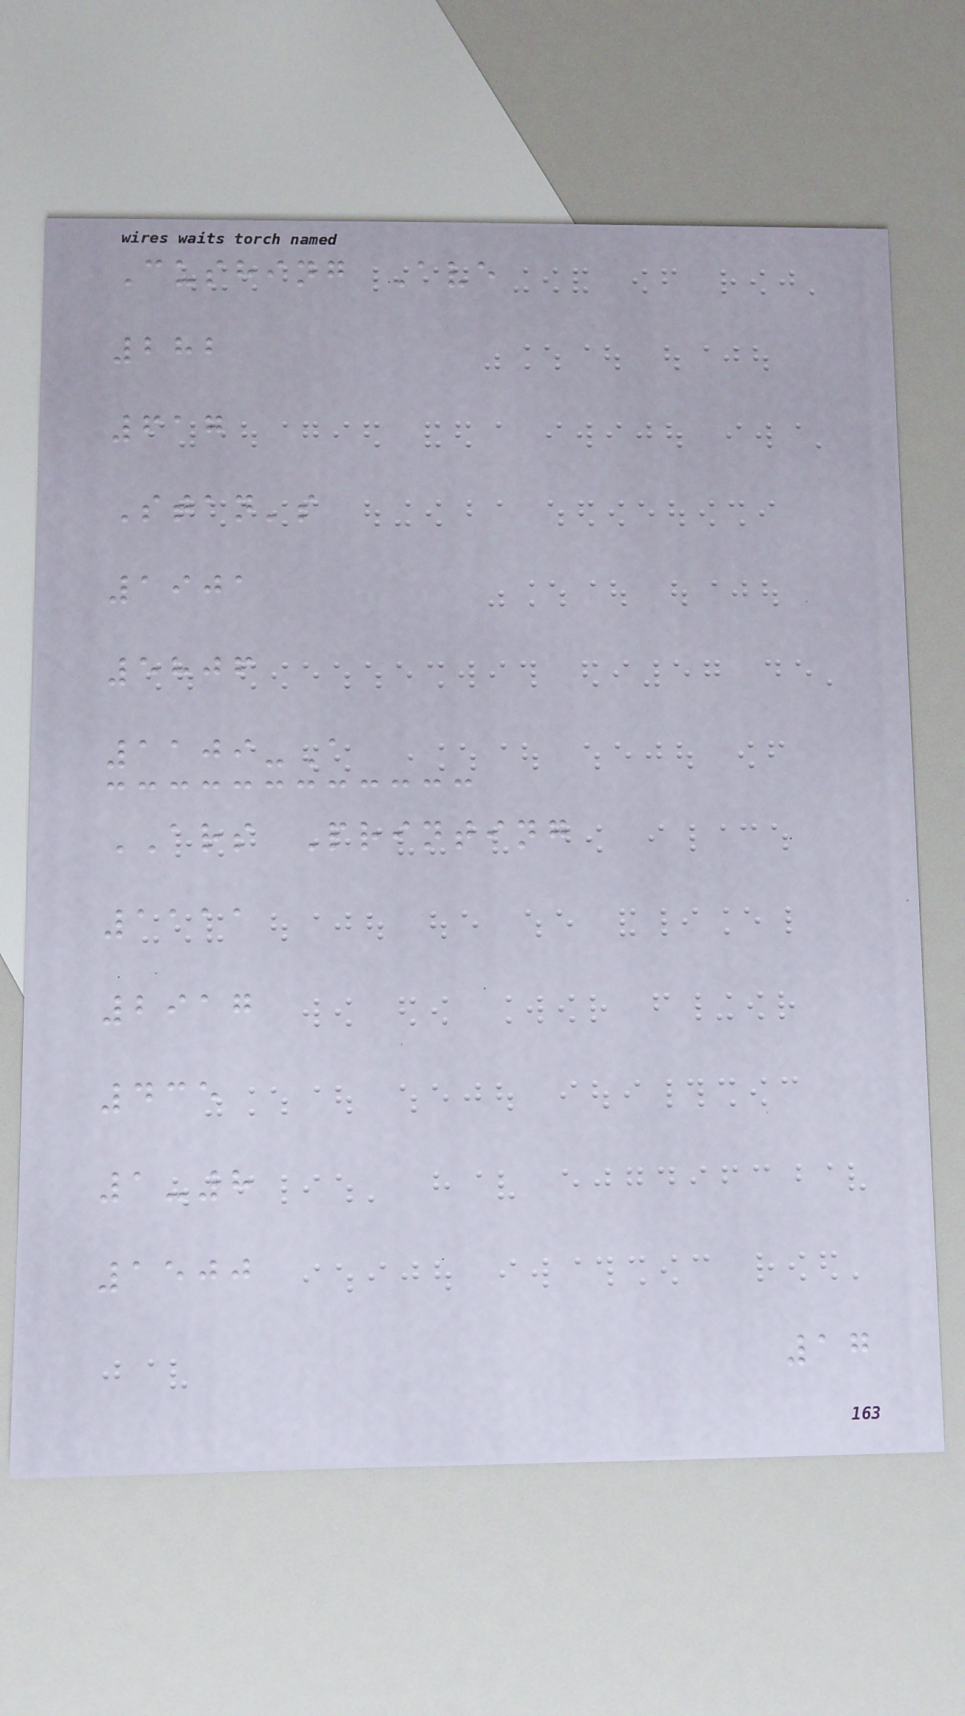Cushing Ave
282
617
Stan's
1901
5806
1109-A
ARS Printing
1111
2917
435
1-8
1500
17
